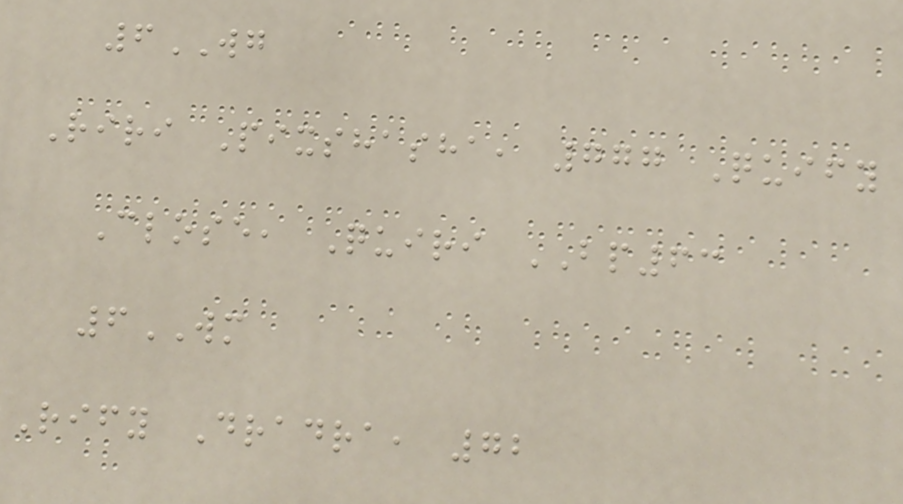6WG
Riri Pixshasha, 777 Quify
Close, Quiri BP63
6WM
Rify Dradra, 72
